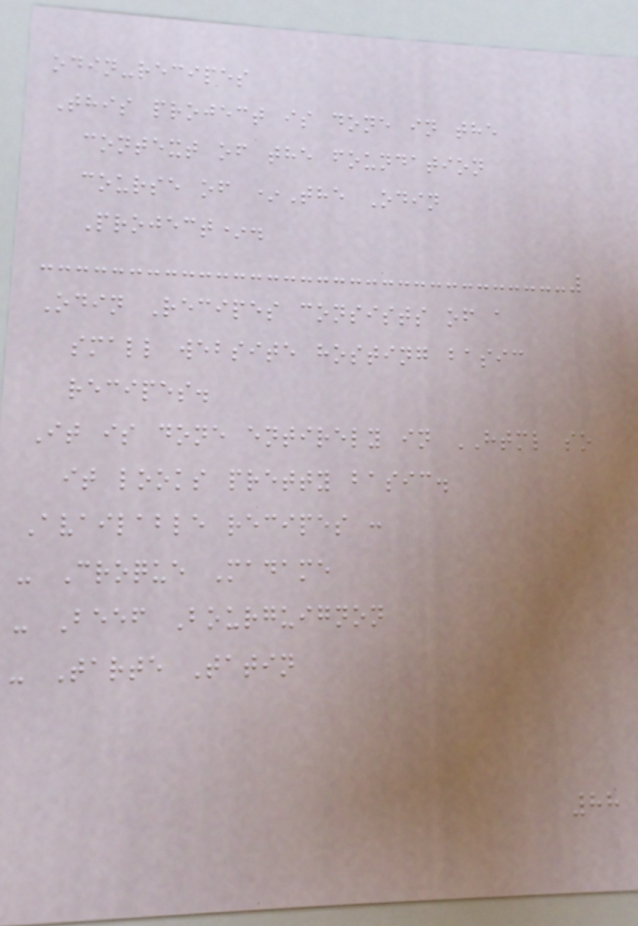odin-recipes
This project is done in the
context of the foundation
course of *The Odin
Project*.
Odin Recipes consists of a
small website hosting basic
recipes.
It is done entirely in HTML so
it looks pretty basic.
Available recipes :
- Croque Madame
- Beef Bourguignon
- Tarte Tatin
88
